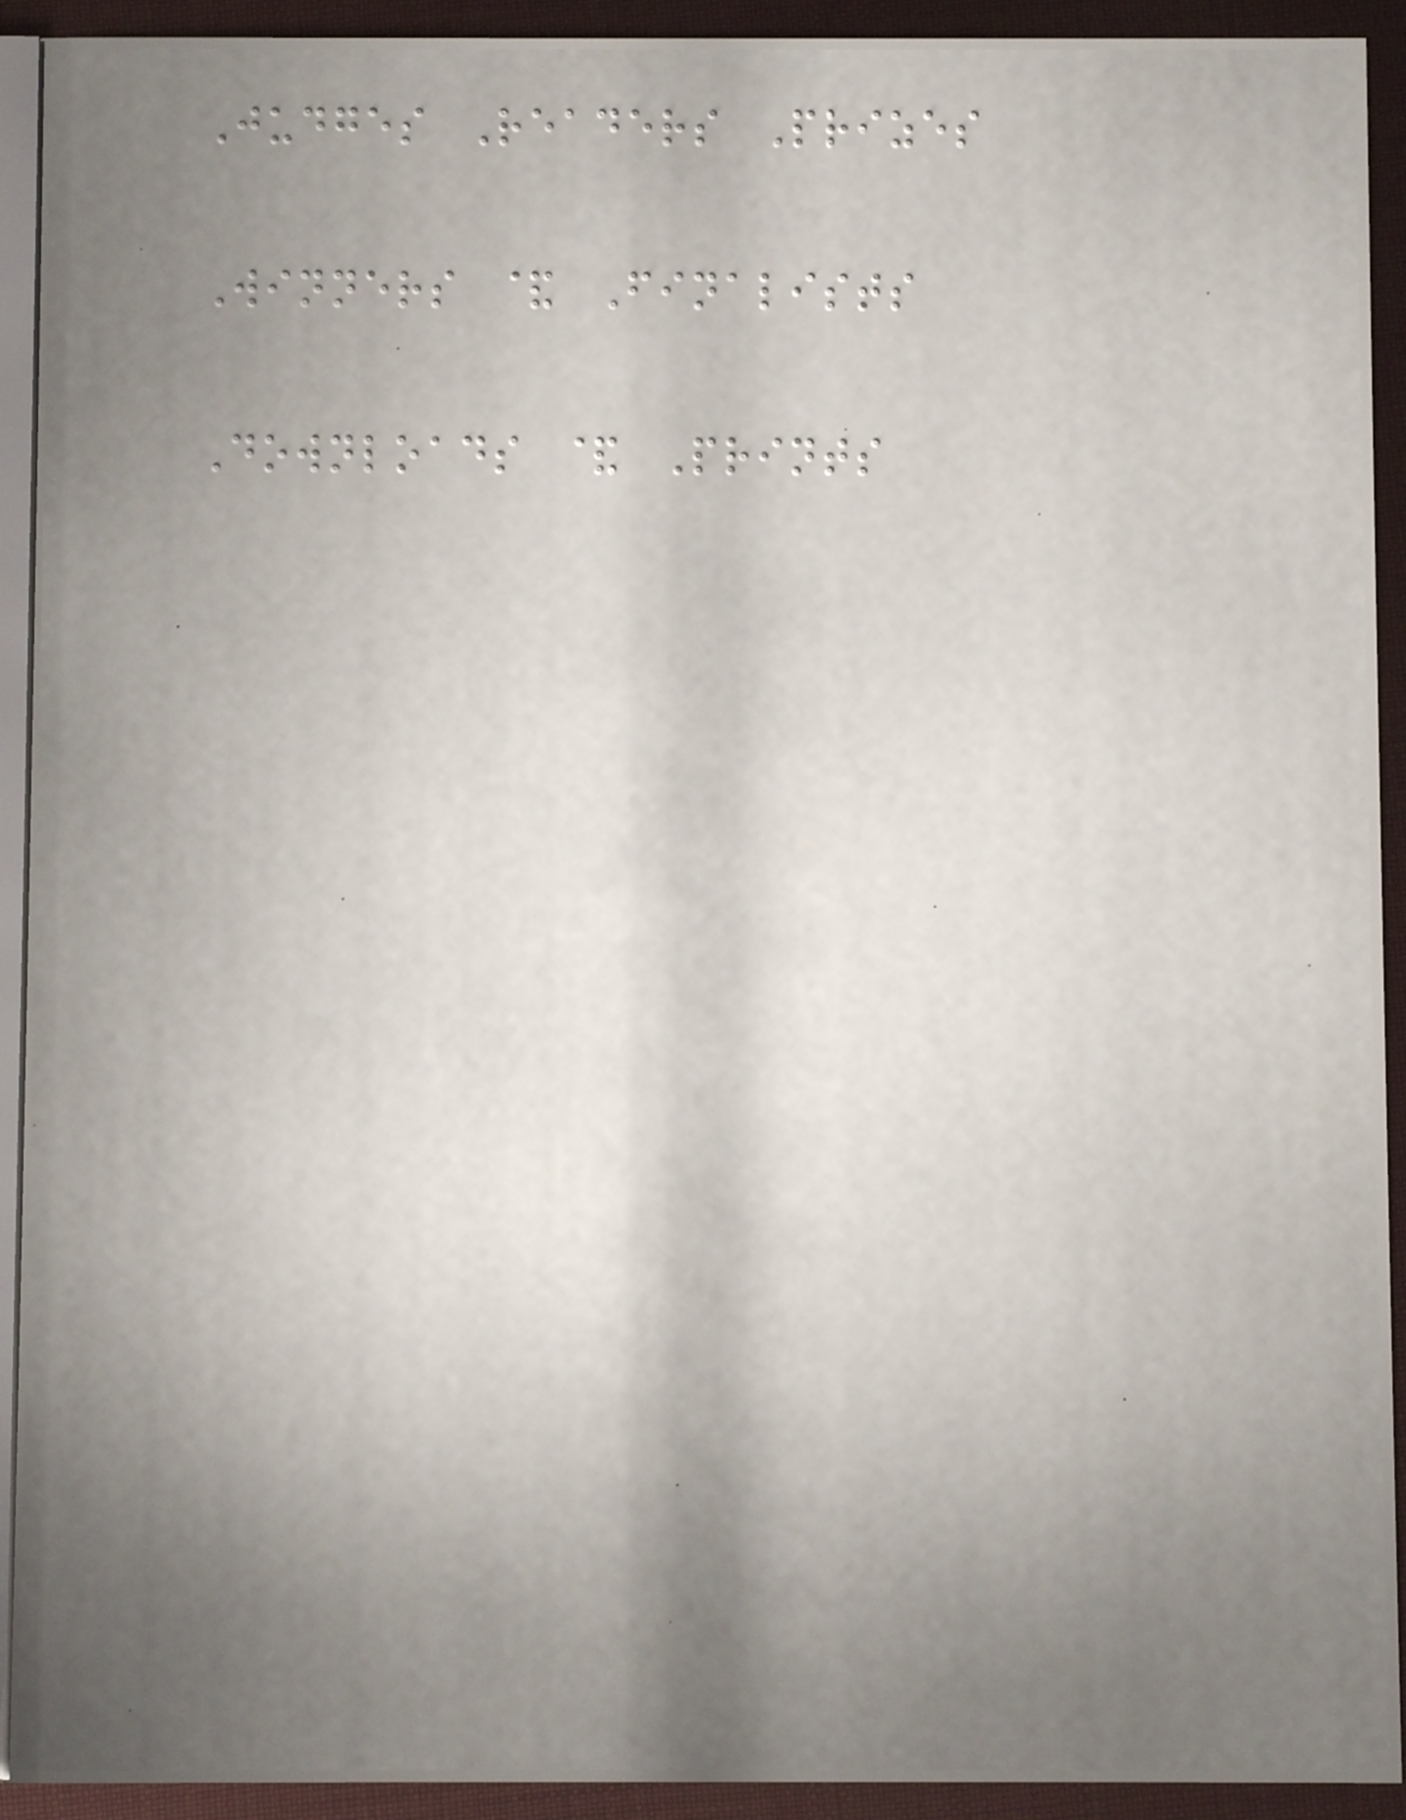Judges Readers Prizes
Winners & Finalists
Downloads & Prints
